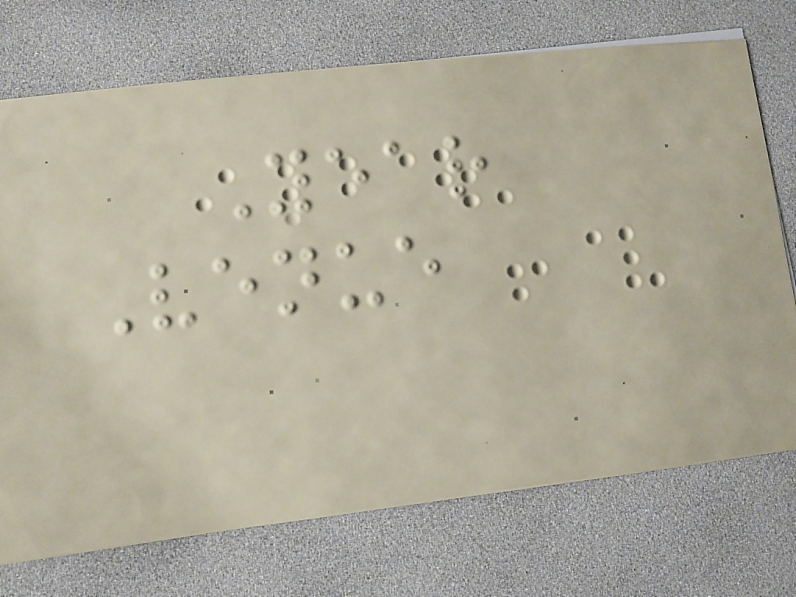Year
Venue
